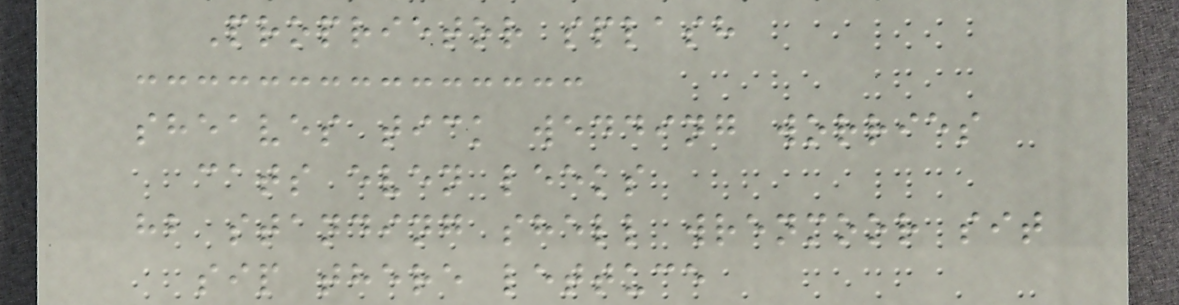Proprietor splash
sheaves tick wedding worries
cats even leeks
hb standing shell wrenmoor sit
sip there lettuce
